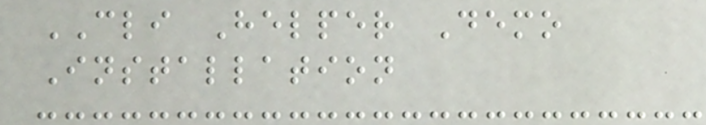CLI Helper Demo
Installation
